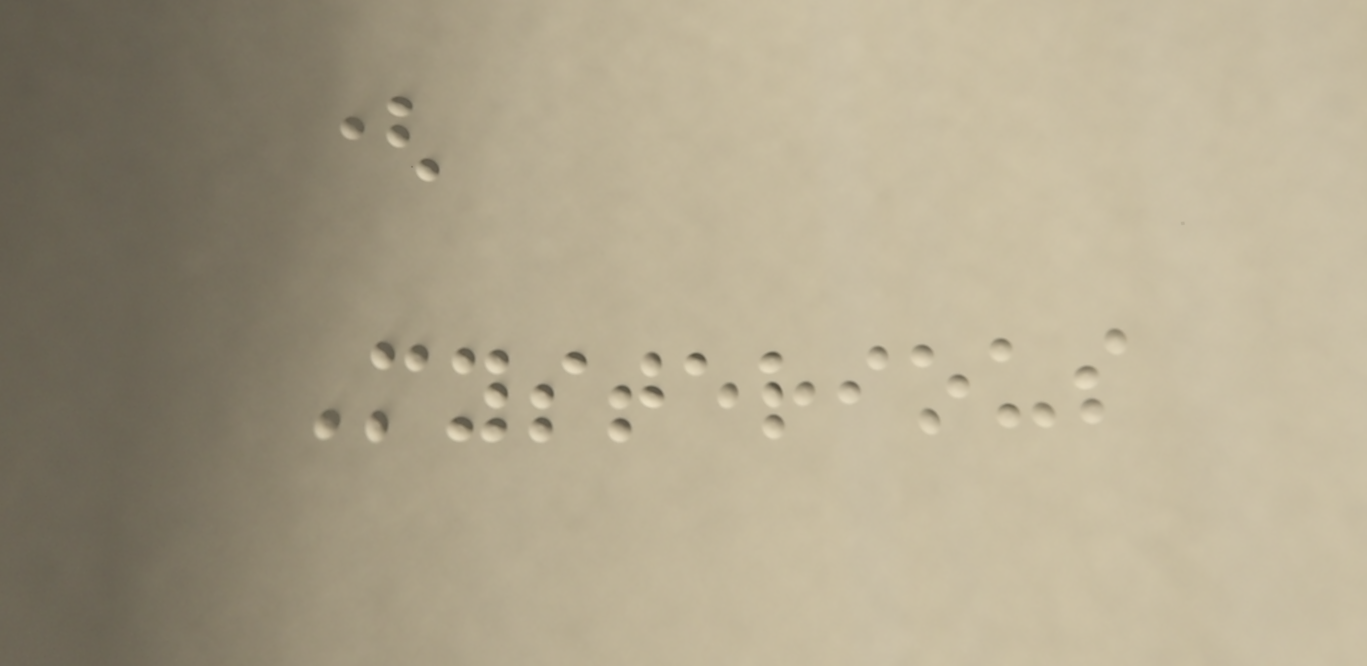(
Mysterious
